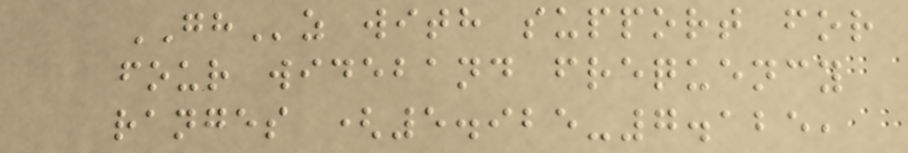GHz with support for
four wideband frequency
ranges (5.925-7.125,
